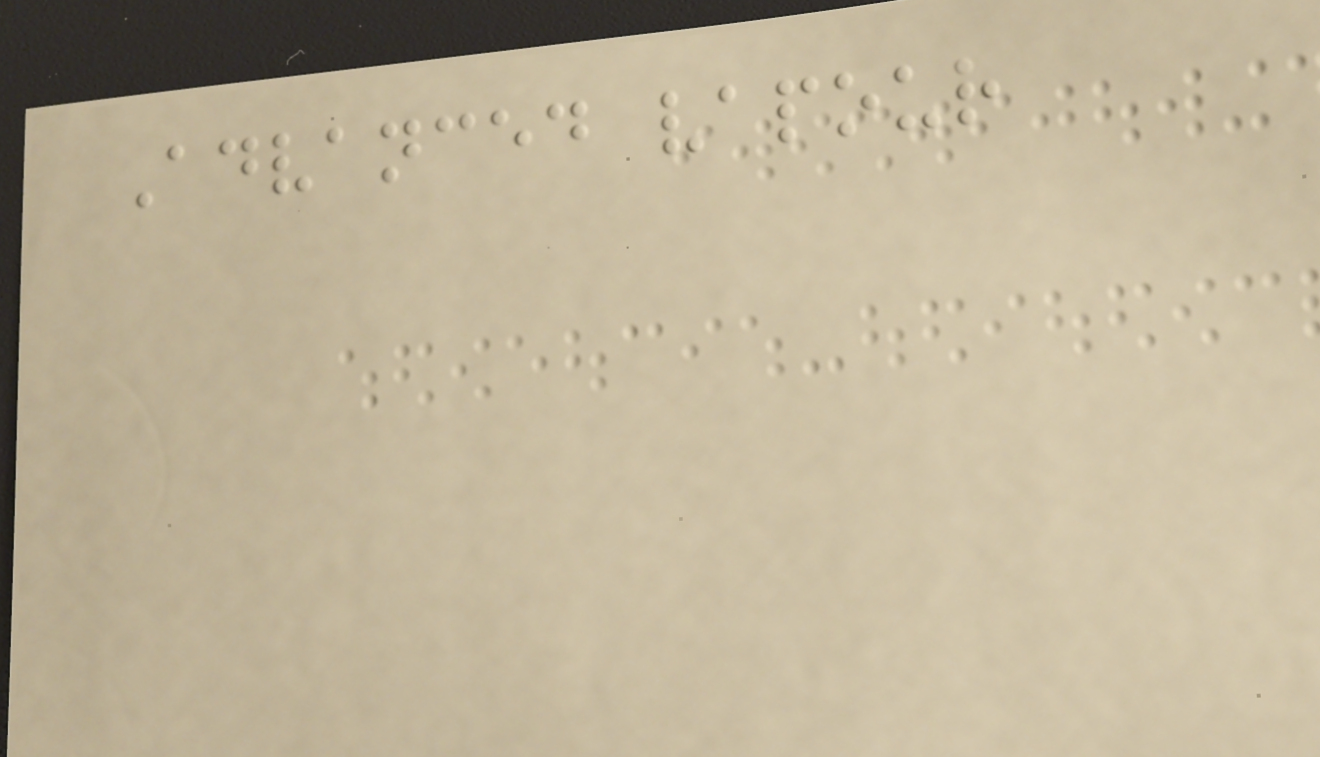Advanced vapour
